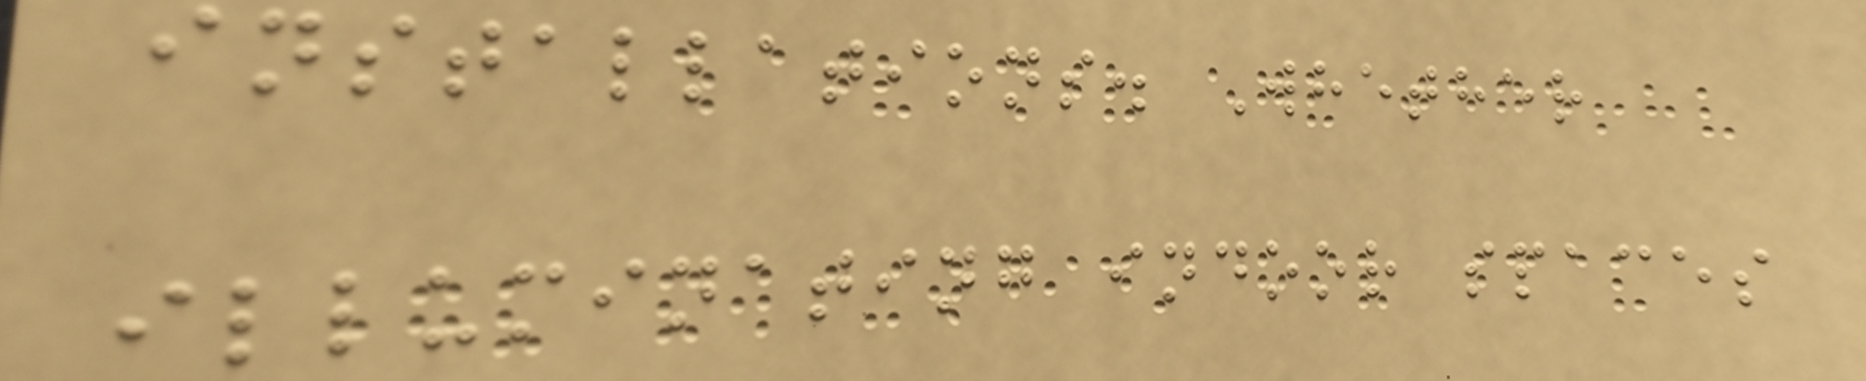installations. Whether
illuminating indoor spaces
